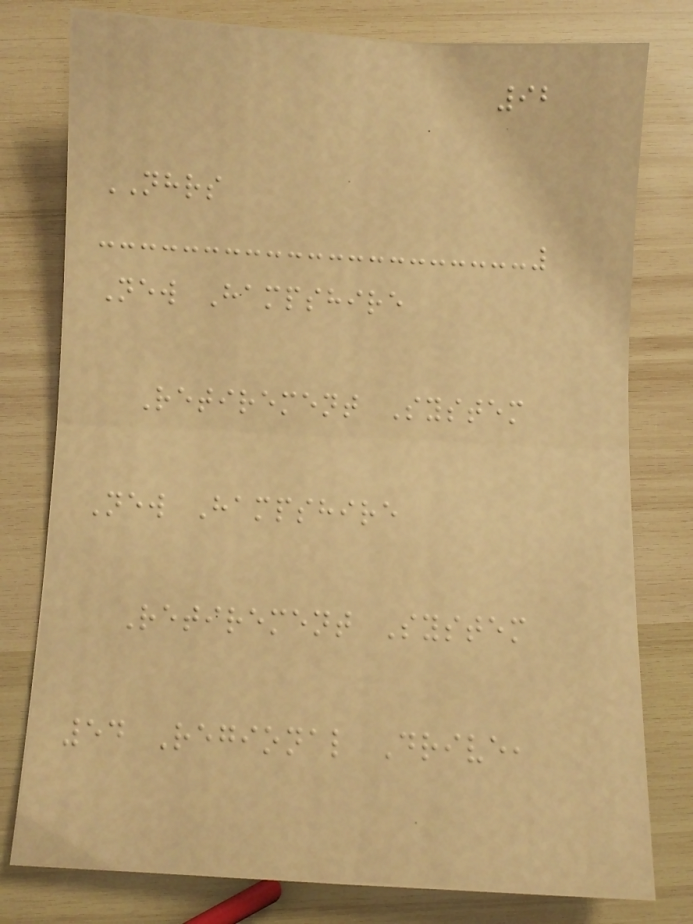92
NHRS
New Hampshire
Retirement System
New Hampshire
Retirement System
54 Regional Drive,
